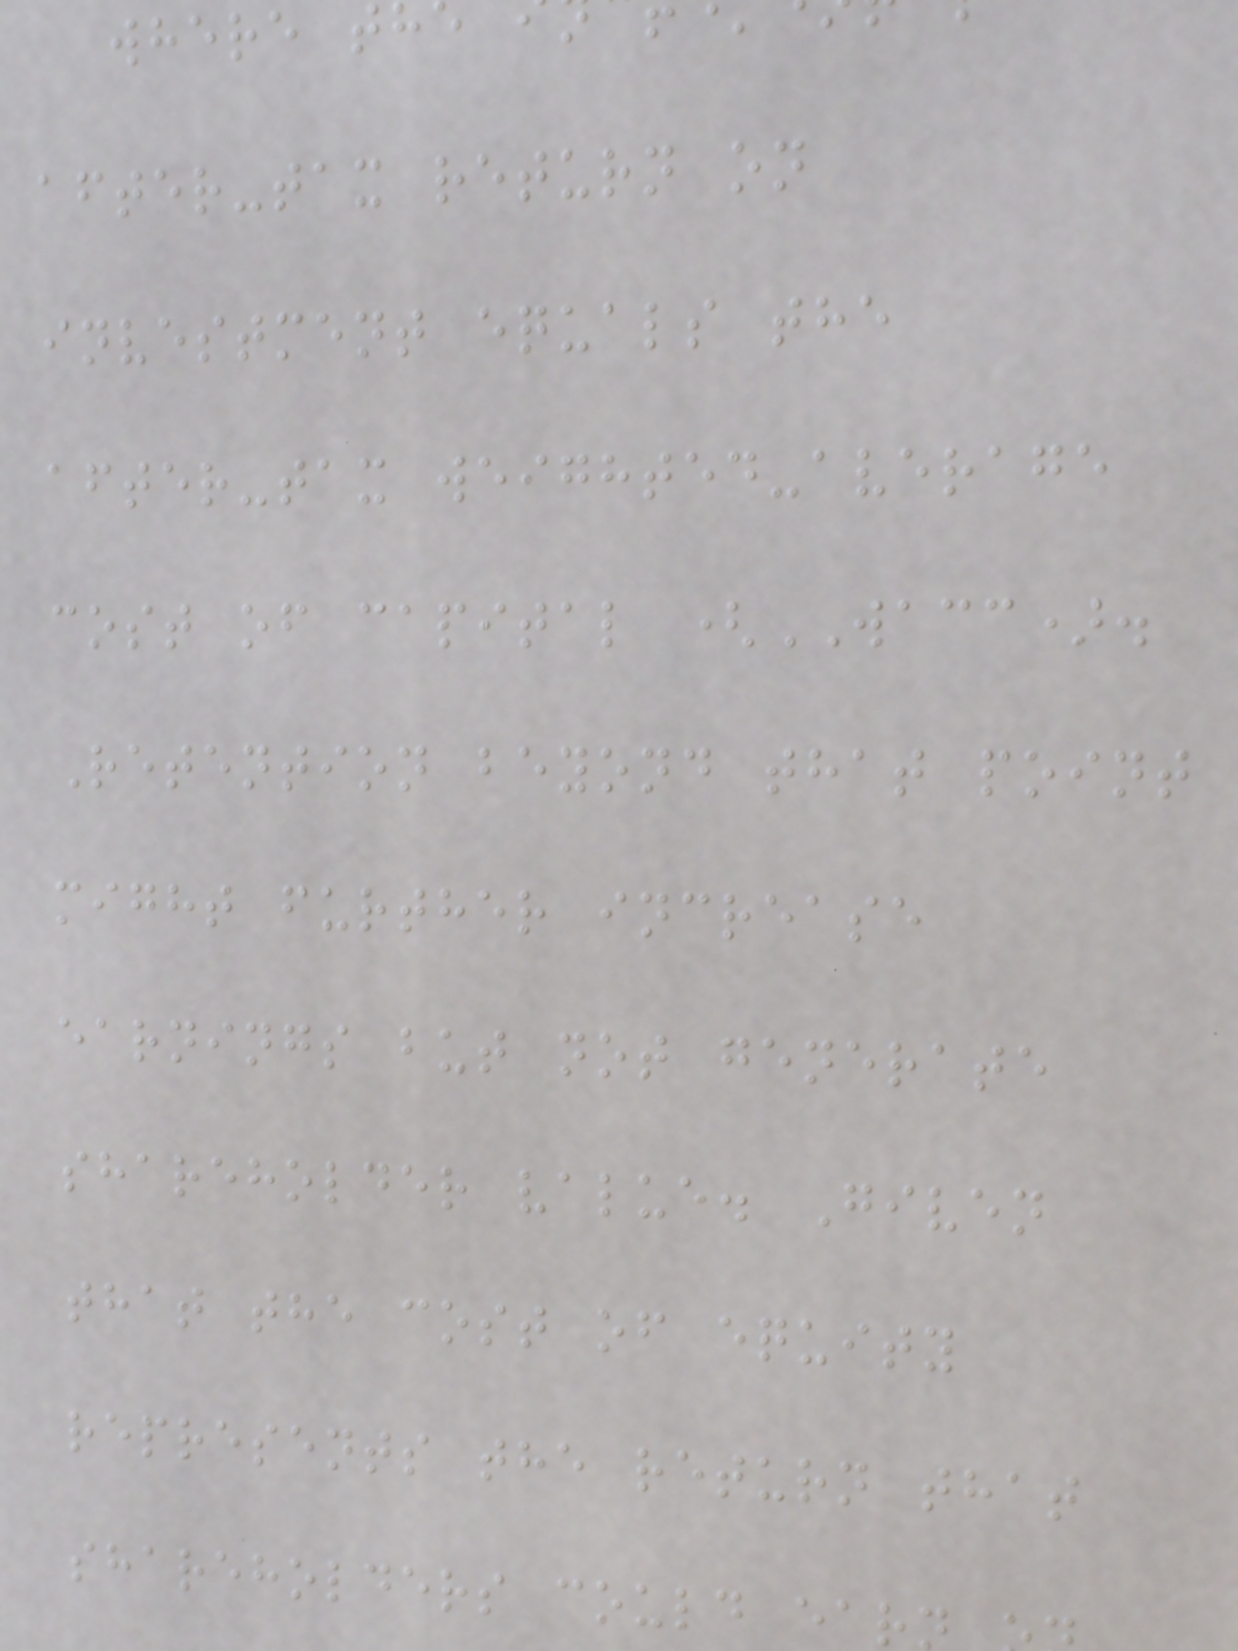where th
after-tax return on
investment equals the
after-tax weighted-average
cost of capital (WACC).
Retention beyond that point
might further increase
earnings but not generate
shareholder value. Given
that the cost of equity
represents the return that
shareholders could ear
